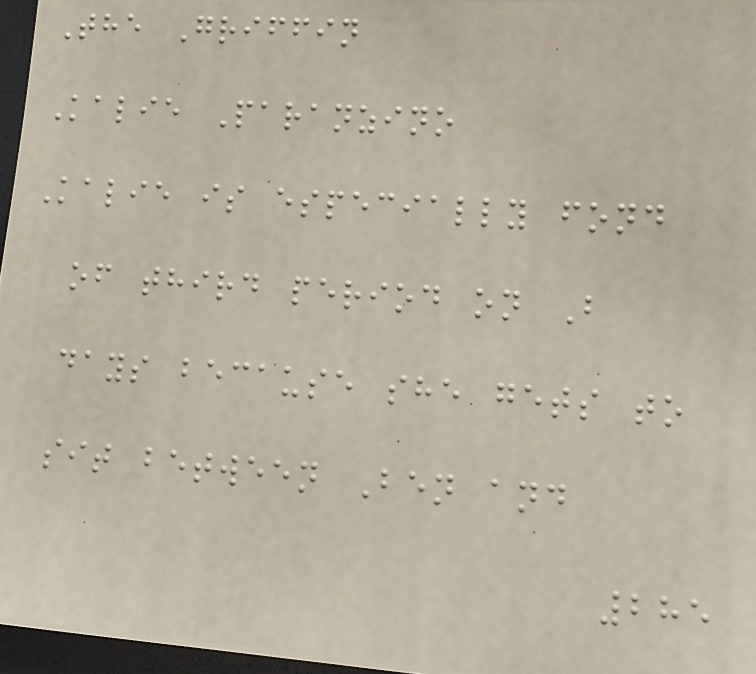The Griffin
Kalie Paranzino
Kalie is especially fond
of third period on B
days because she gets to
sit between Ben and
285
